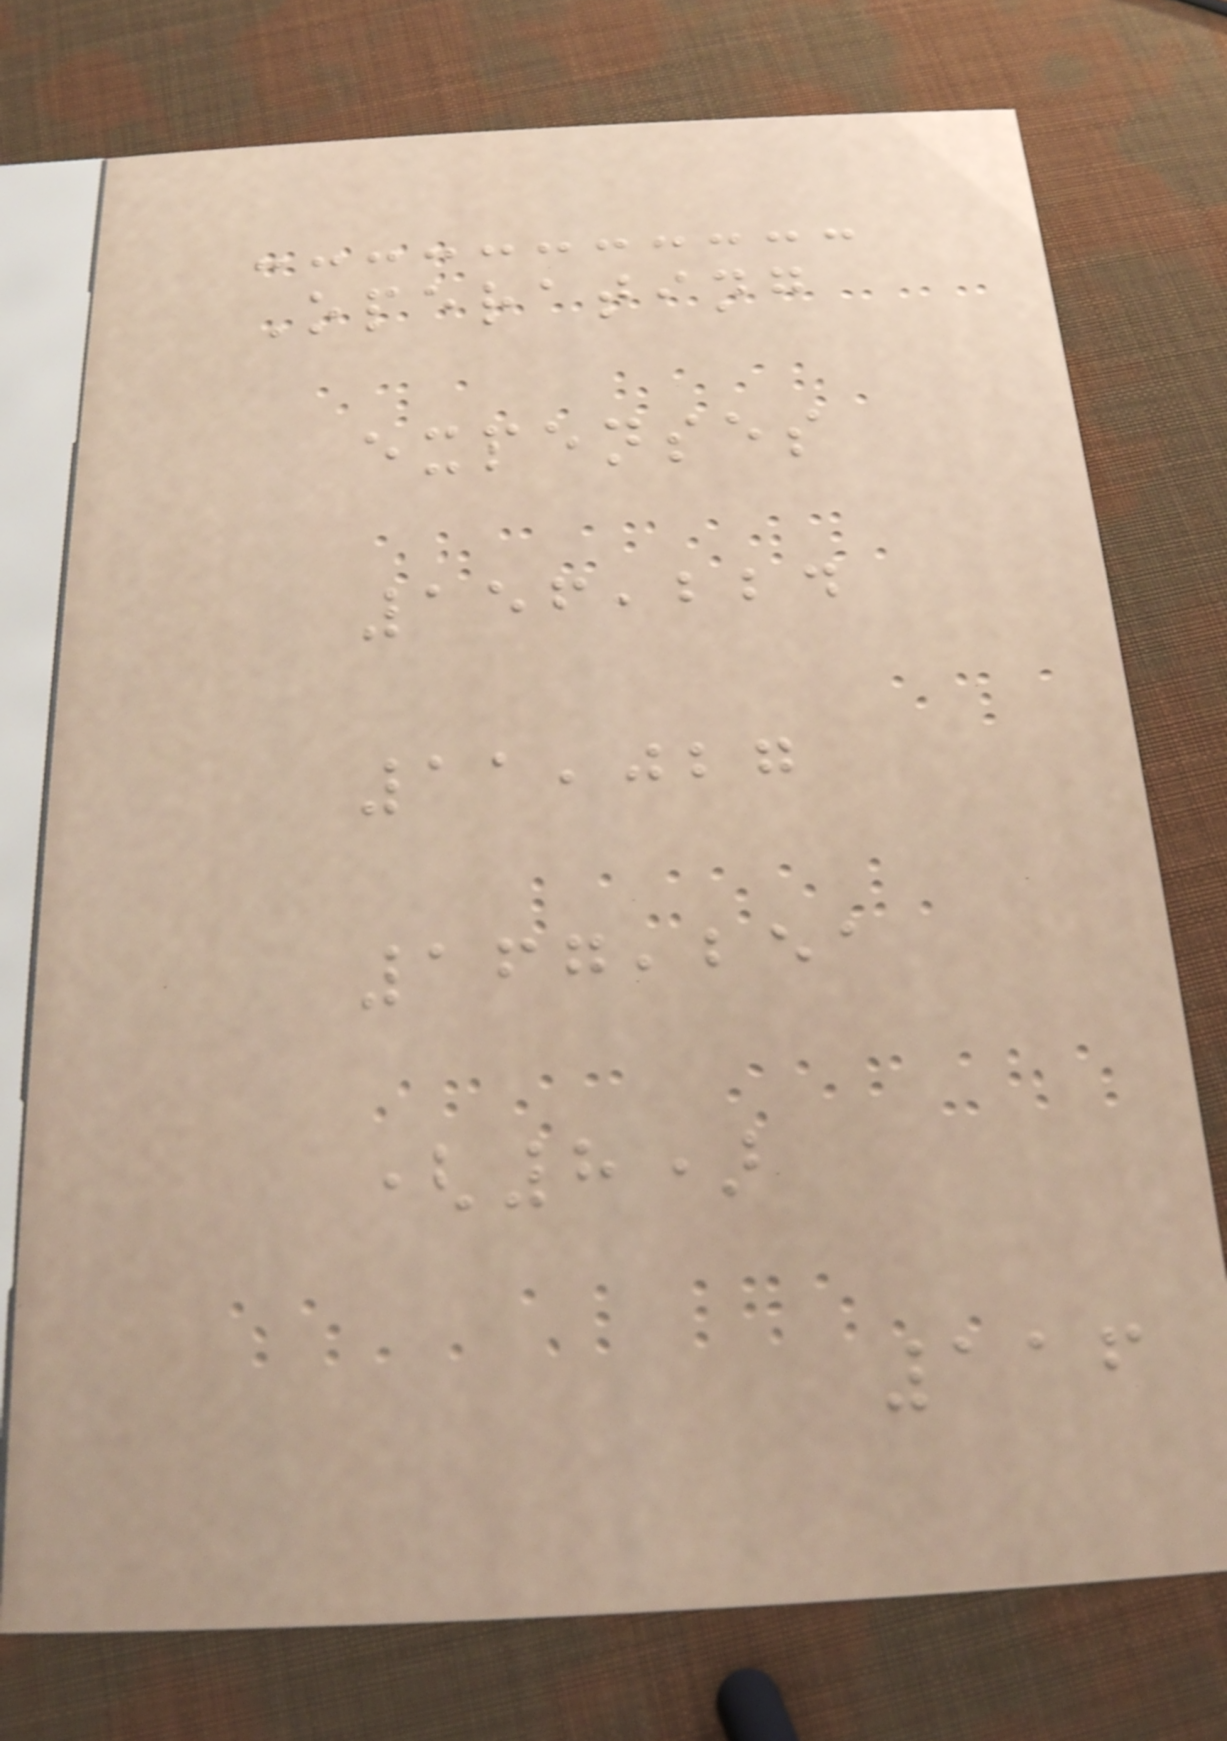Operating
expenses
156,224
11,027
167,251
(8)
116
